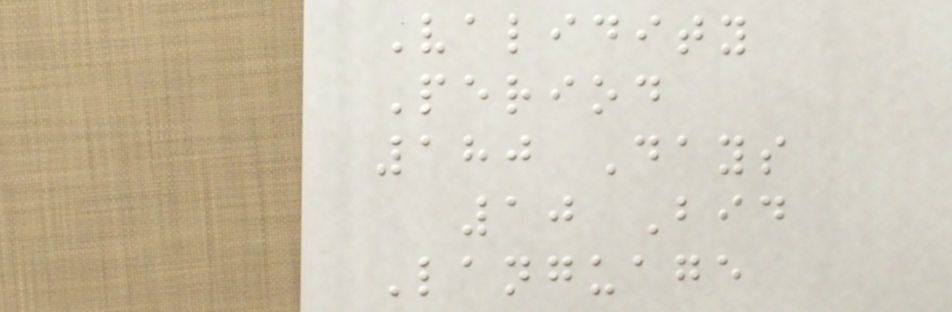Validity
Period
180 Days
10 Bid
Language
